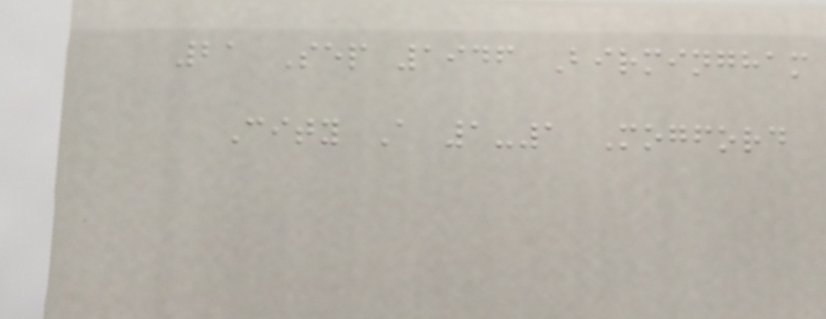21 Sep 1946 Birmingham
City A 1-1 Mogford
